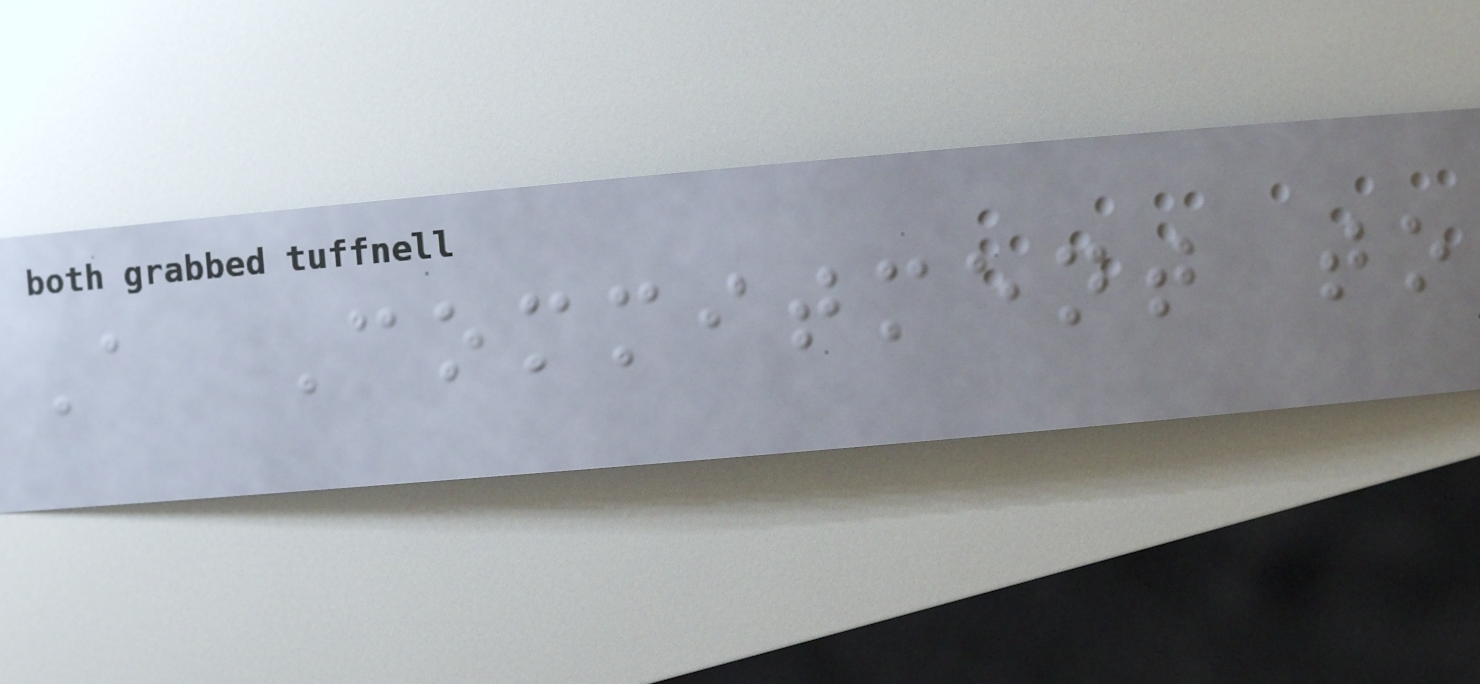A Commitment to
